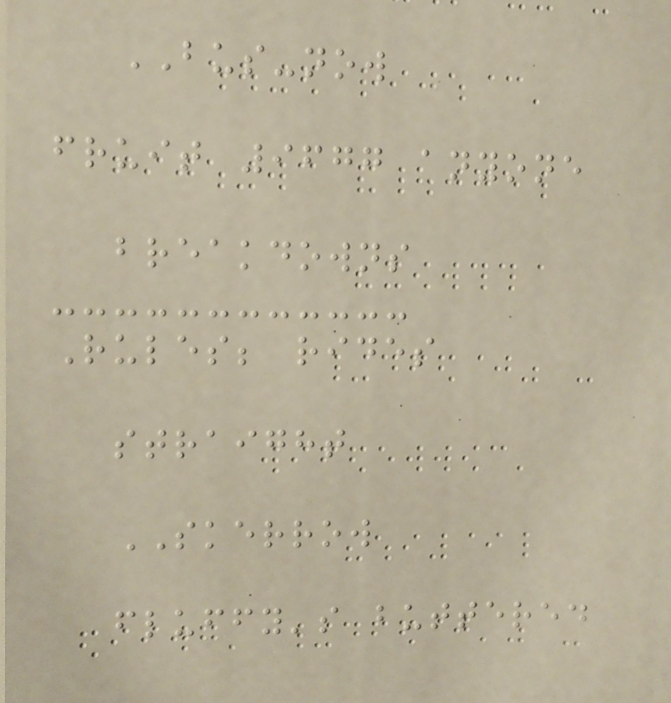BUS-now
fruit 9677 anyone
breakdowns
Rules; rides
straight
SKERROW
fluffy's buttered
